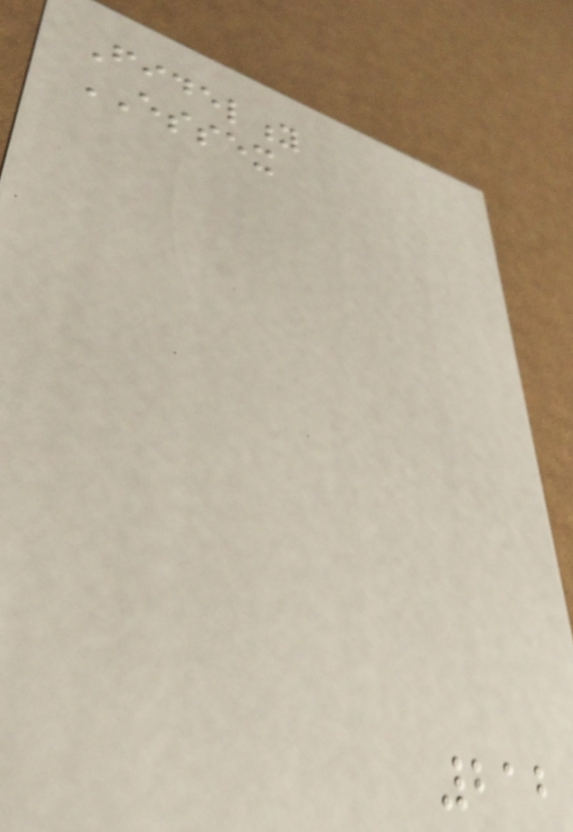Fidelity
ESSEX
212
